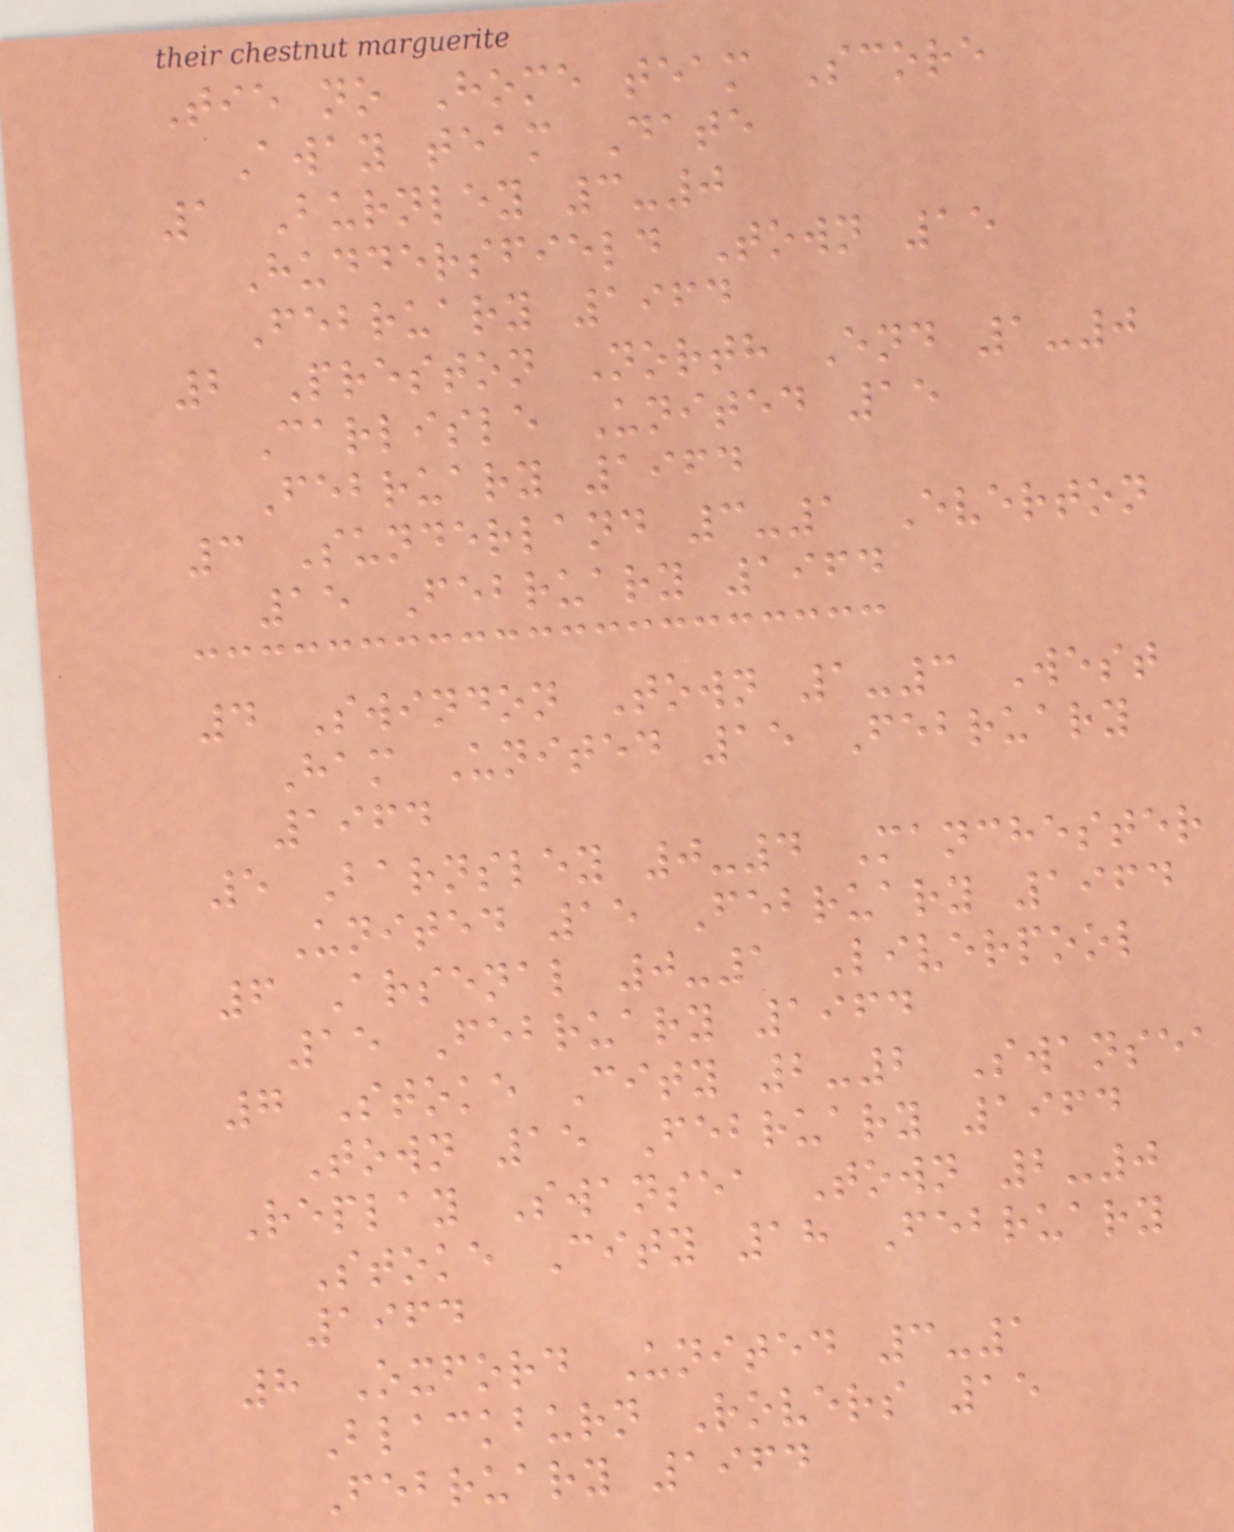Tie no Home team Score
Away team Date
1 Burnley 3-0
Huddersfield Town 15
February 1964
2 Preston North End 1-0
Carlisle United 15
February 1964
3 Sunderland 3-1 Everton
15 February 1964
4 Swindon Town 1-3 West
Ham United 15 February
1964
5 Barnsley 0-4 Manchester
United 15 February 1964
6 Arsenal 0-1 Liverpool
15 February 1964
7 Stoke City 2-2 Swansea
Town 15 February 1964
Replay Swansea Town 2-0
Stoke City 18 February
1964
8 Oxford United 3-1
Blackburn Rovers 15
February 1964
